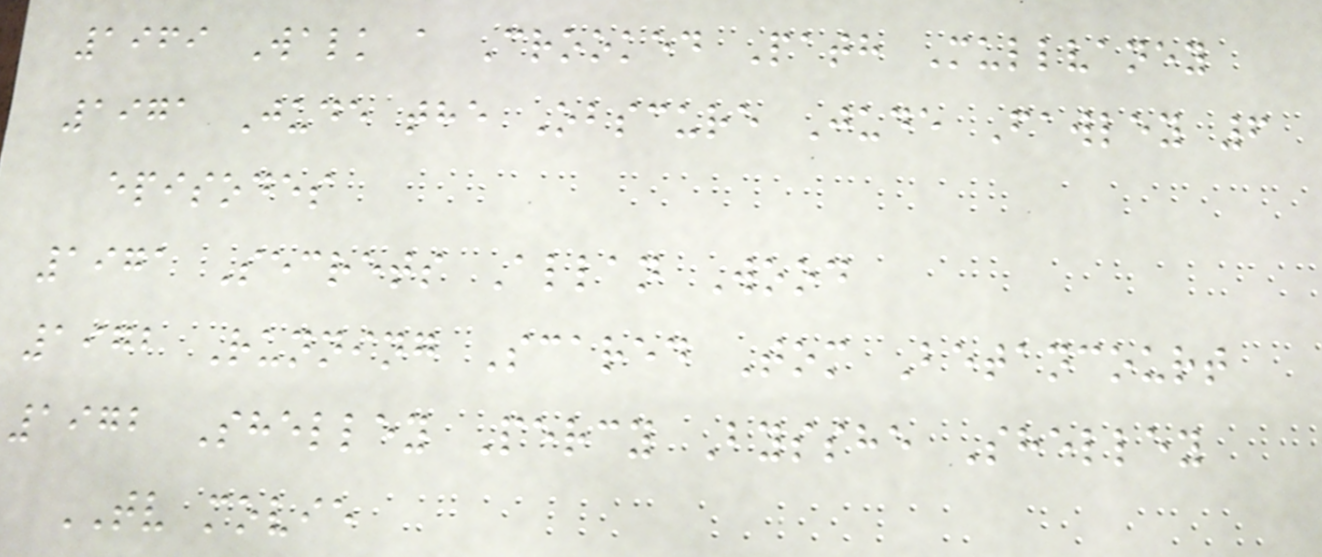1969 Walk a Crooked Path Mullvaney
1971 Jude the Obscure Jude Fawley 6
episodes
1971 Secrets Allan Wood
1972 Running Scared Tom Betancourt
1972 Shelley Percy Bysshe Shelley
TV movie
